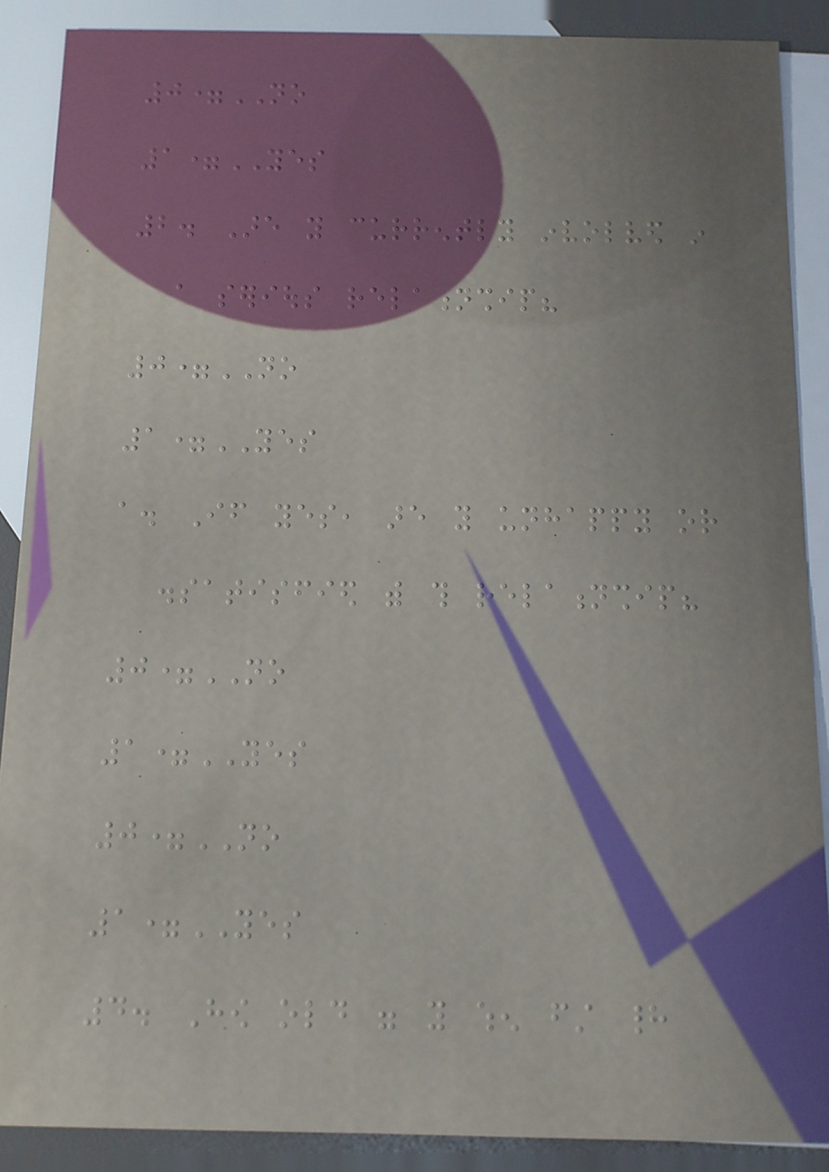0=NO
1=YES
2. Are you currently involved in
a serious relationship?
0=NO
1=YES
a. If yes, are you unhappy or
dissatisfied with this relationship?
0=NO
1=YES
0=NO
1=YES
4. How old were you when first had
